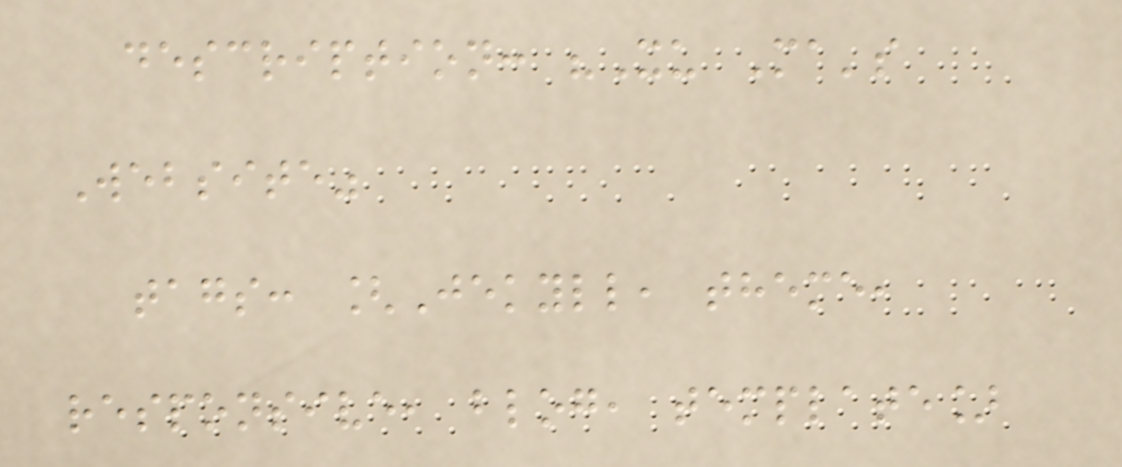description: "Xu Ma's
Website"
tags: [Jekyll, theme,
responsive, blog, template]
